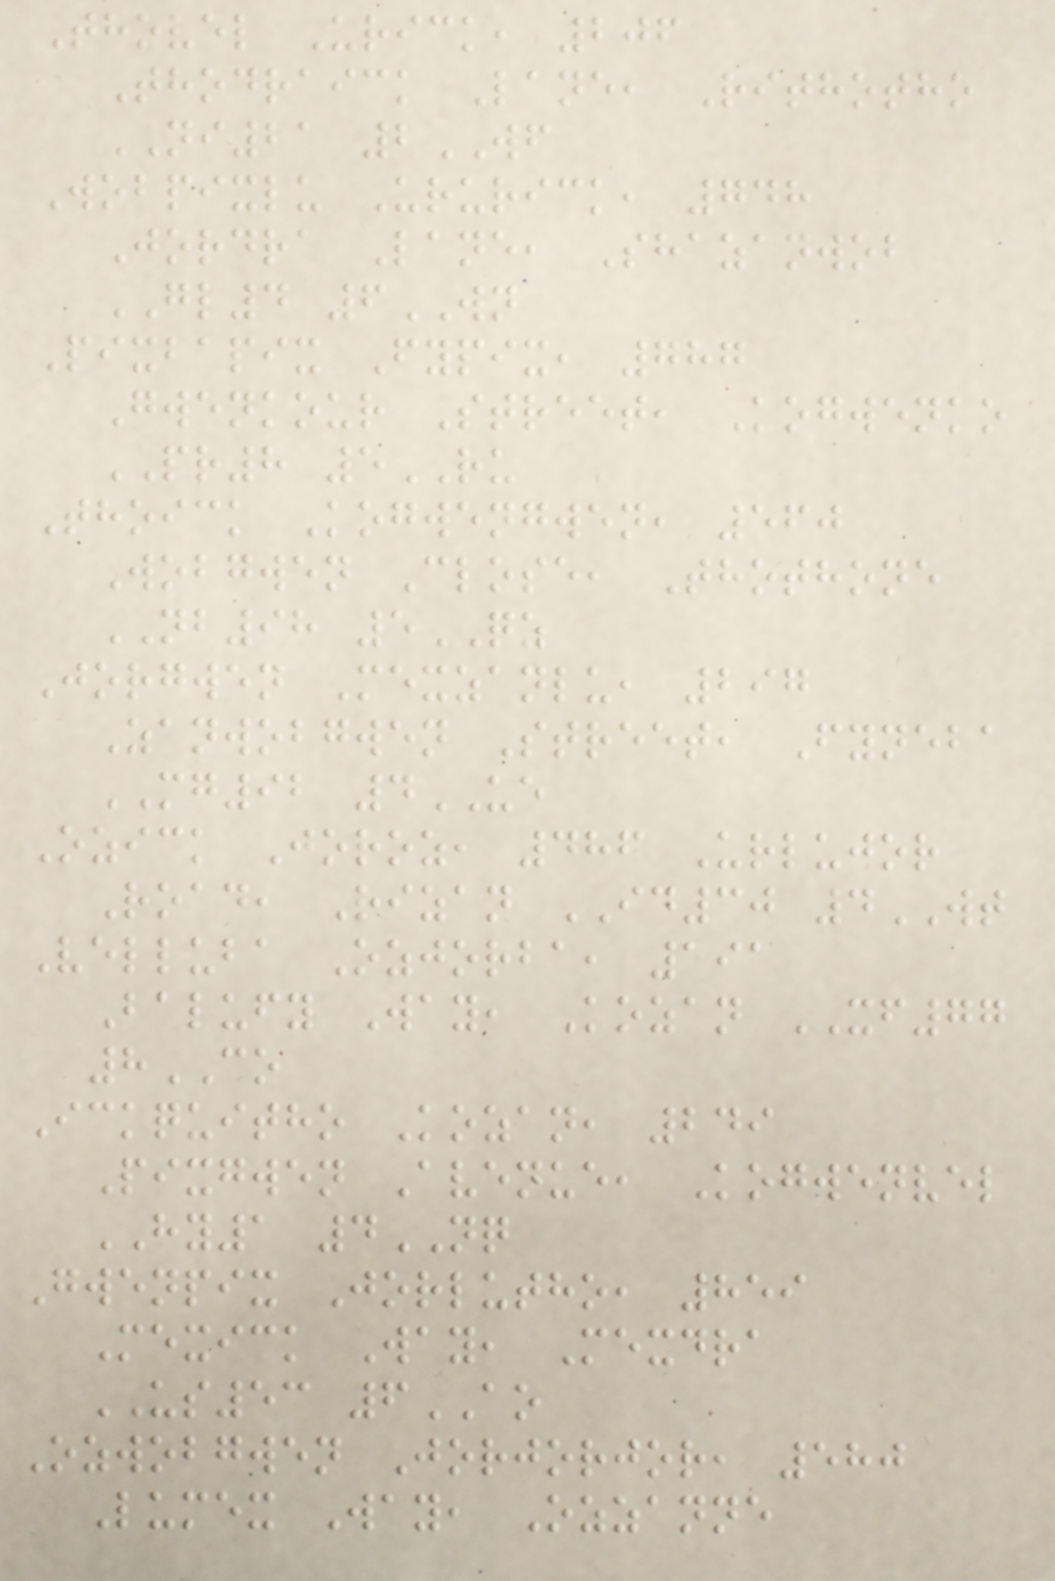Thovel Urick, 206
Thodraick Lane, Rithotho
NI21 2WF
Wobpixlu Ururick, 748
Jordra Lane, Shazanwob
GL4 6WN
Pixbapix Fypix, 787
Gwenkour Street, Kogwenko
PR8 5RU
Thoick Kogwengwen, 560
Wobgwen Close, Thothone
NB98 5QZ
Jorgwen Mexzanlu, 297
Zanwobgwen Street, Fyneba
MG92 4UE
Ozick Joroz, 486 Urlujor
Road, Rizan ID30 4WT
Velluba Ozjorba, 191
Balufy Way, Kozan XF77
8CO
Ickquitho Kozan, 249
Pixgwen Avenue, Kogwenvel
HY1 4NQ
Gwenpix Jorlutho, 859
Mexick Way, Mexdra
US53 6AO
Ozwobgwen Jorjorjor, 580
Lumex Way, Ozzanne
